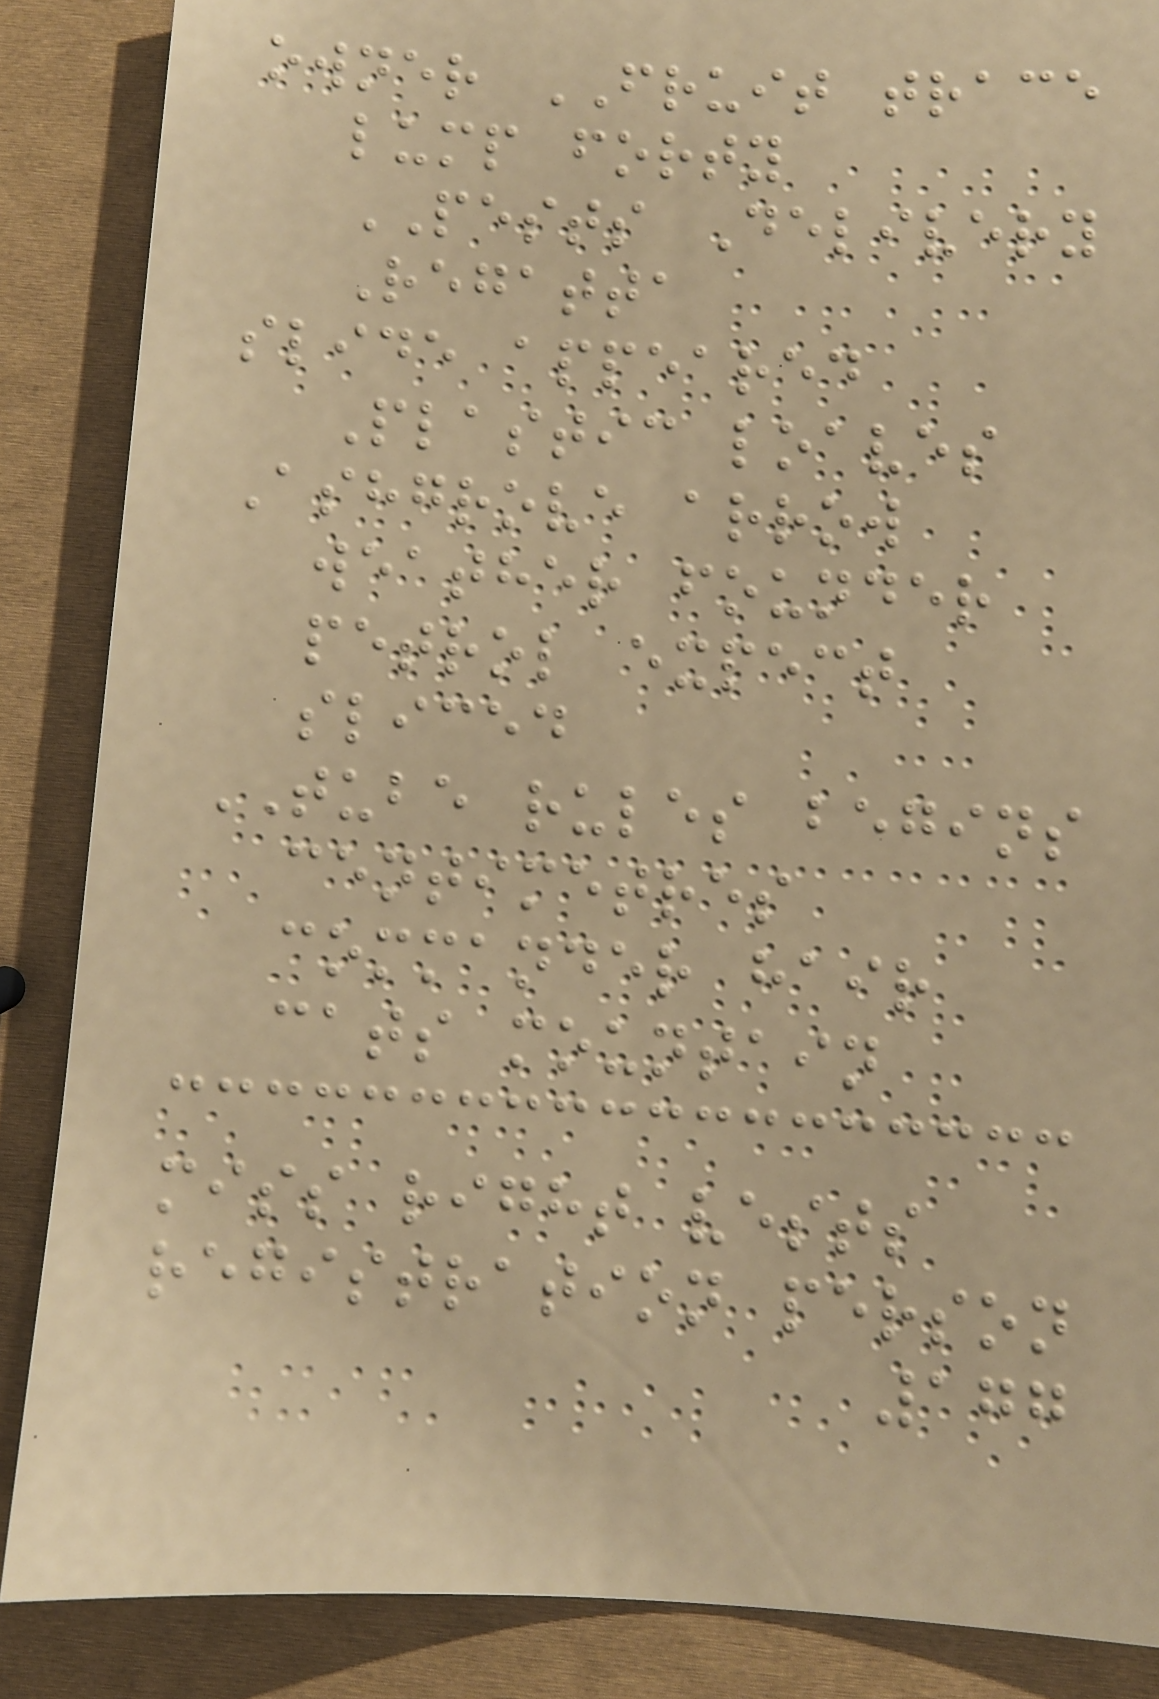owner FRUIT trace
lump forty
PESTS Delivery
Regatta
slide appeared
Plastic loaves
Ashgrove arrow
weather founder
petrol expect
sliced
TUBE rules begins
centimetres
commander hair
cats mountain
miss right vests
registration person
177
